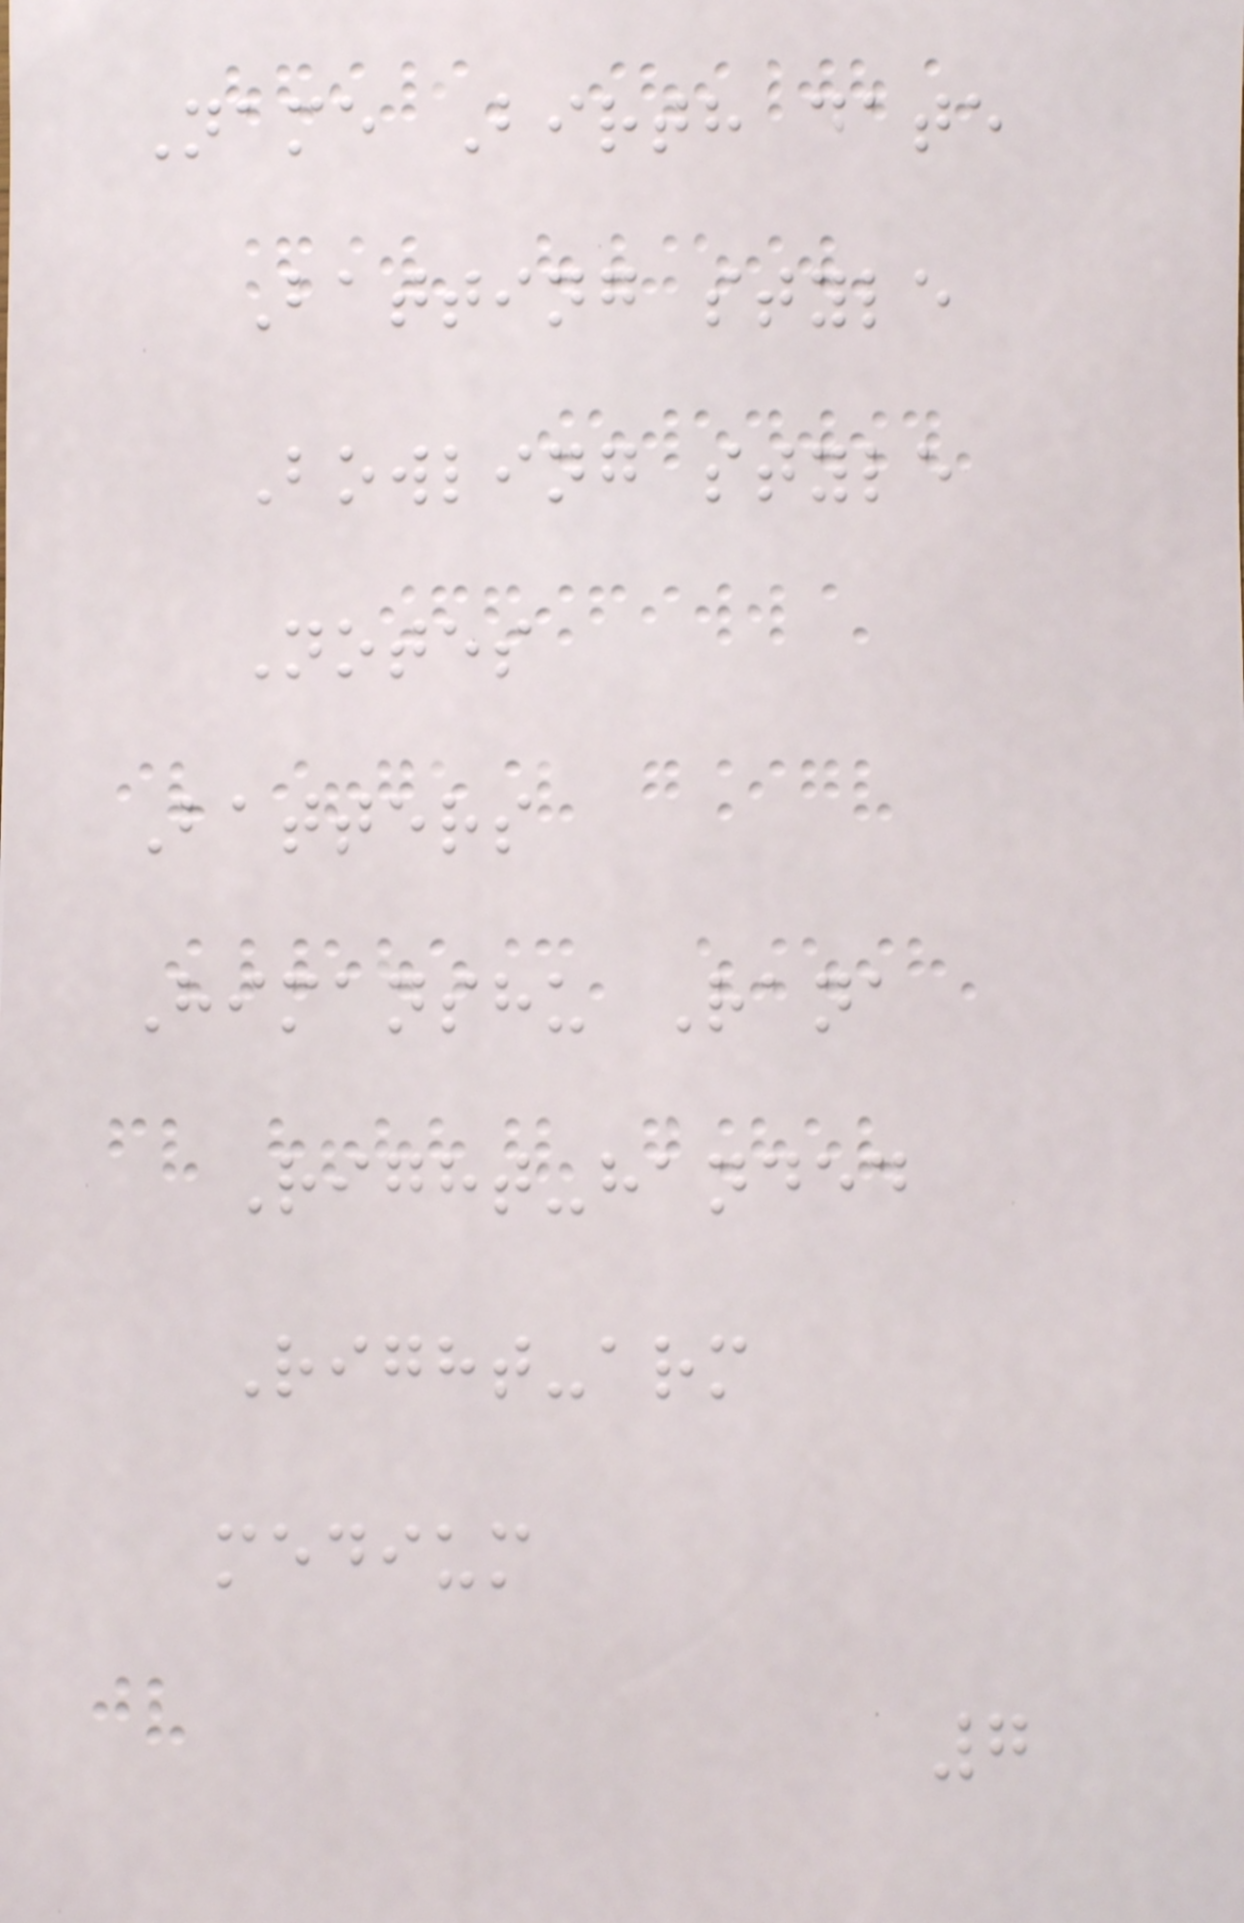Name Birth date
Batting style
Bowling style
Notes
Batters
Himanshu Rana
Right-handed
Right-arm
medium
7
